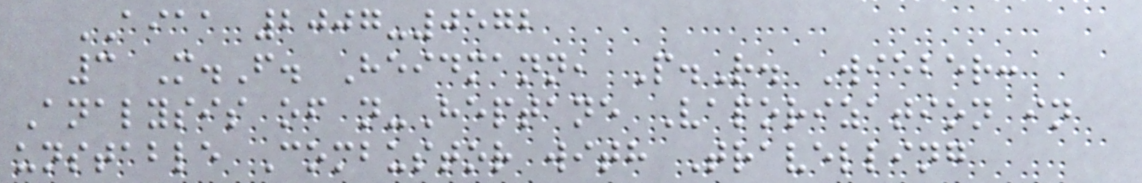AIAA 2007-0572
3 M.F. Heidmann, P.R. Wieber:
Analysis of n-Heptane Vaporization in
unstable Combustor with Travelling
